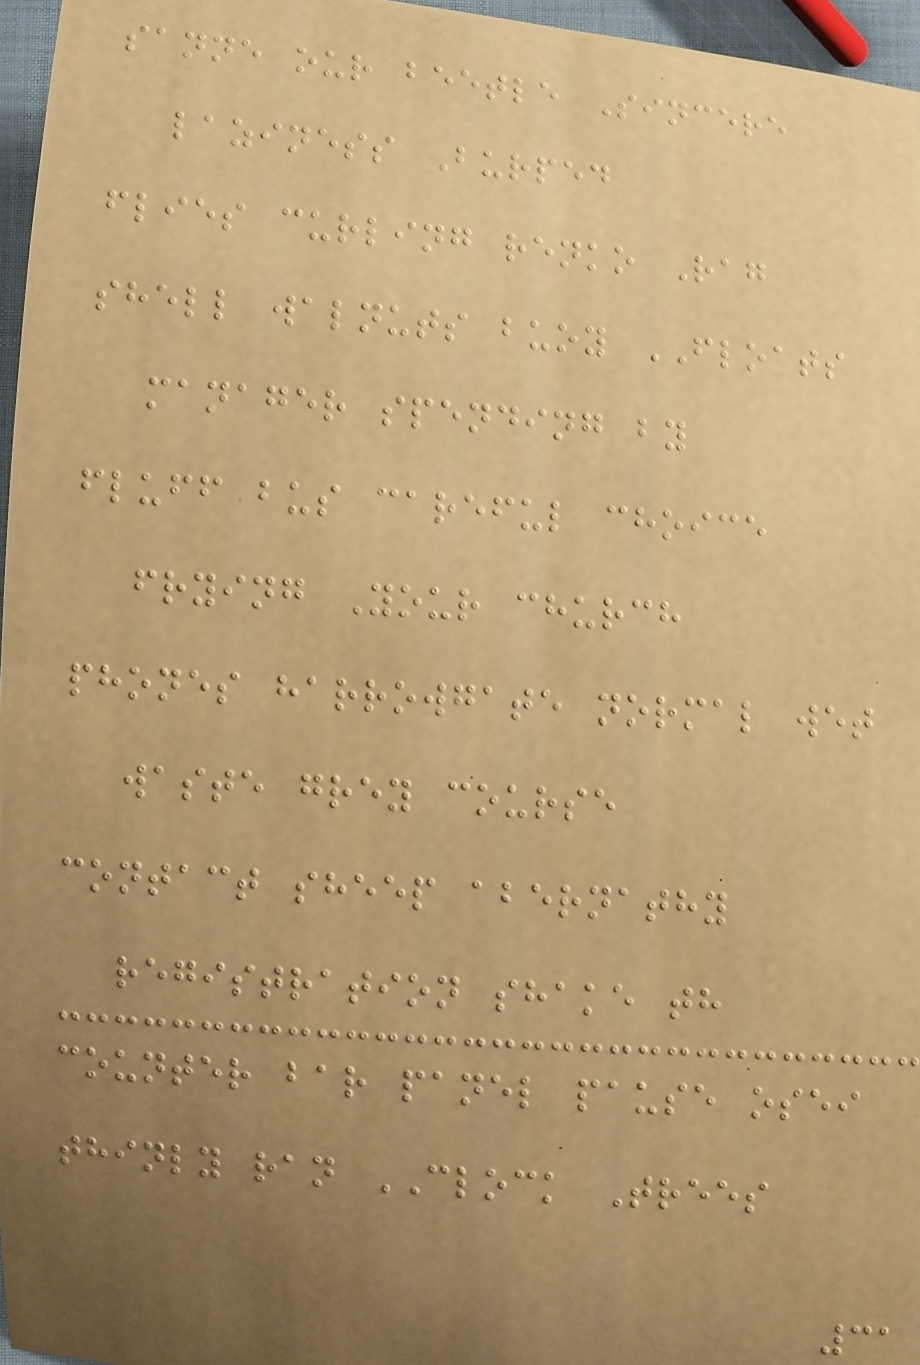sanne our beetle Sincere
laziness Burped
flies curling renko Rag
shell walnuts buoy FLOATS
manager spending by
fluff bus careful choice
frying Your church
phones harrowgate normal wet
waste grey course
contact sheep abernathy
registration shake th
counter bar panel pause osei
thinly ran CLOCK Trees
31
